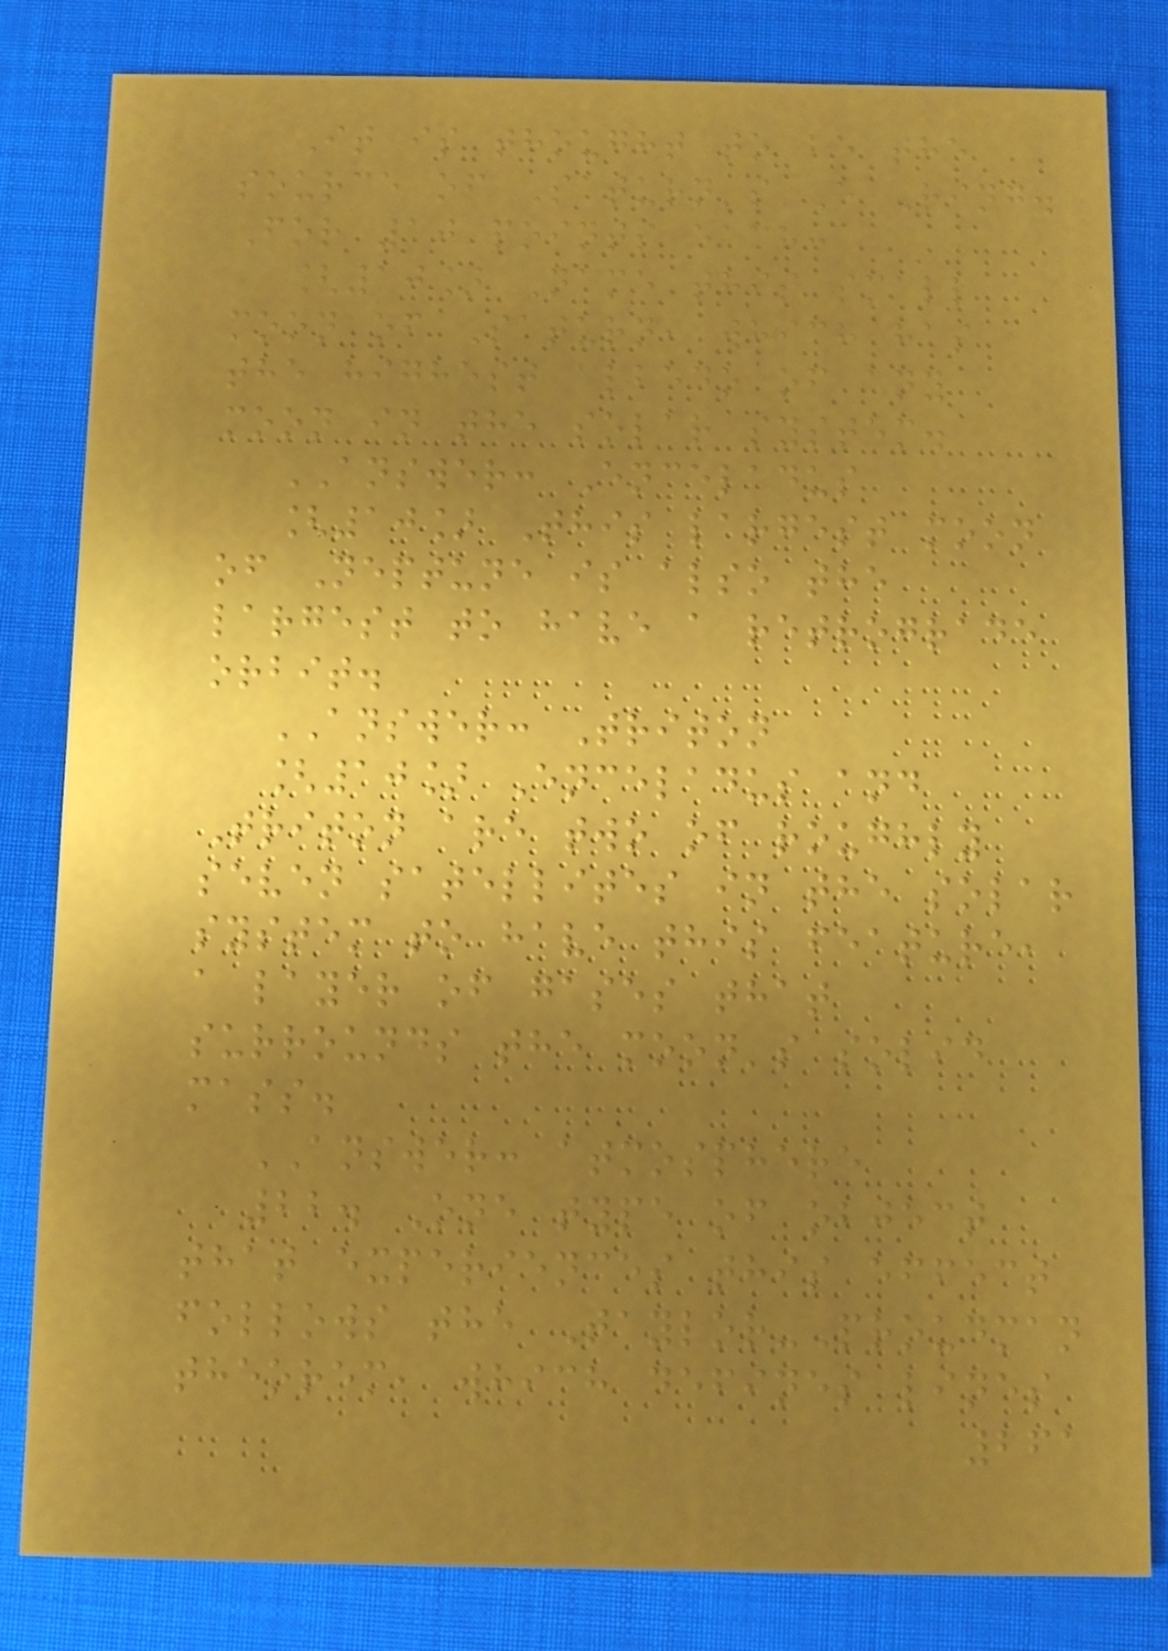It is thought to be the
source of Saturn's E Ring.
For 10 points each:
[10] Name this small
moon of Saturn, which has
the highest albedo of any
moon in the solar system.
ANSWER: Enceladus
[10] This largest moon
of Neptune is also the
largest to have a retrograde
orbit.
ANSWER: Triton
[10] Enceladus and
Triton are two of roughly
seven satellites in the solar
system to have this feature,
a layer of gases that
surrounds the moon's solid
mass.
ANSWER: atmosphere
22. One type of object
that experiences this effect
follows the Taylor-Proudman
theorem, which defines lines
261
